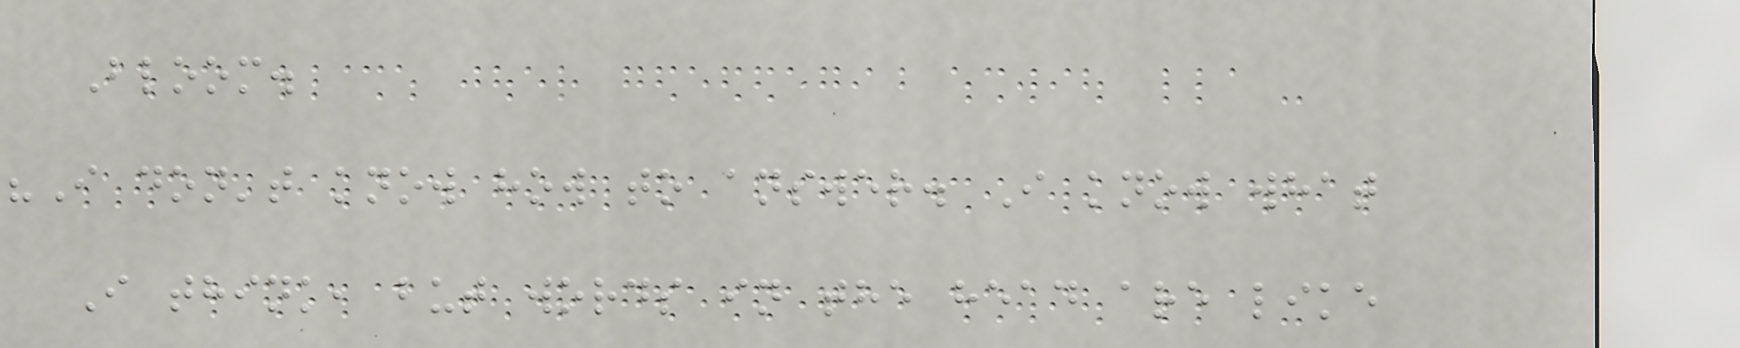Bloom.
"I don't know how to answer. I know what
I think, but words in the head are like
